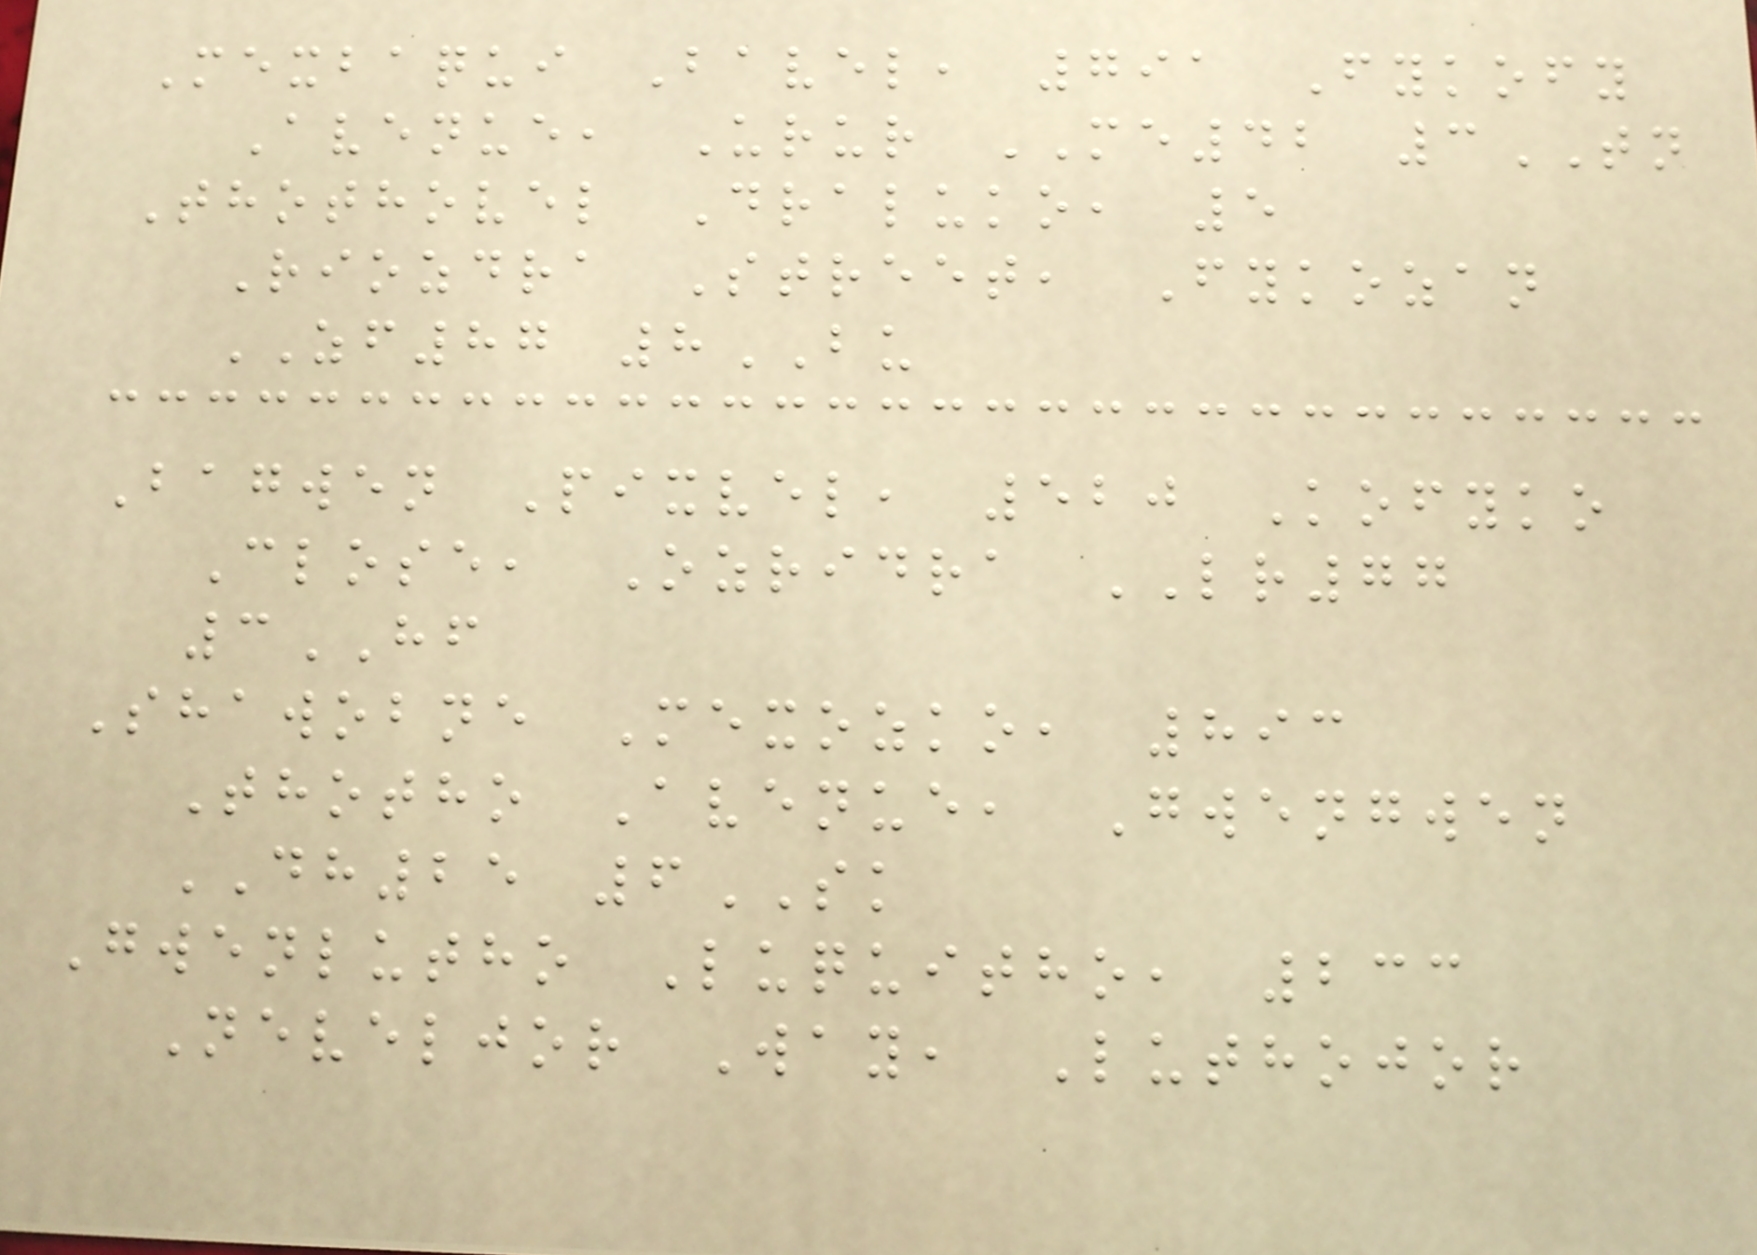Mexbaqui Bavel, 791 Fykofy
Avenue, Urur ME42 3TN
Thothovel Draluko, 5
Riozdra Street, Fykozan
ZF87 8BU
Bagwen Pixvel, 520 Kofyko
Close, Ozridra LR77
3HF
Shawobne Mexozko, 893
Thotho Avenue, Gwengwen
DH25 6SK
Gwenlutho Luquitho, 233
Neveljor Way, Luthojor
